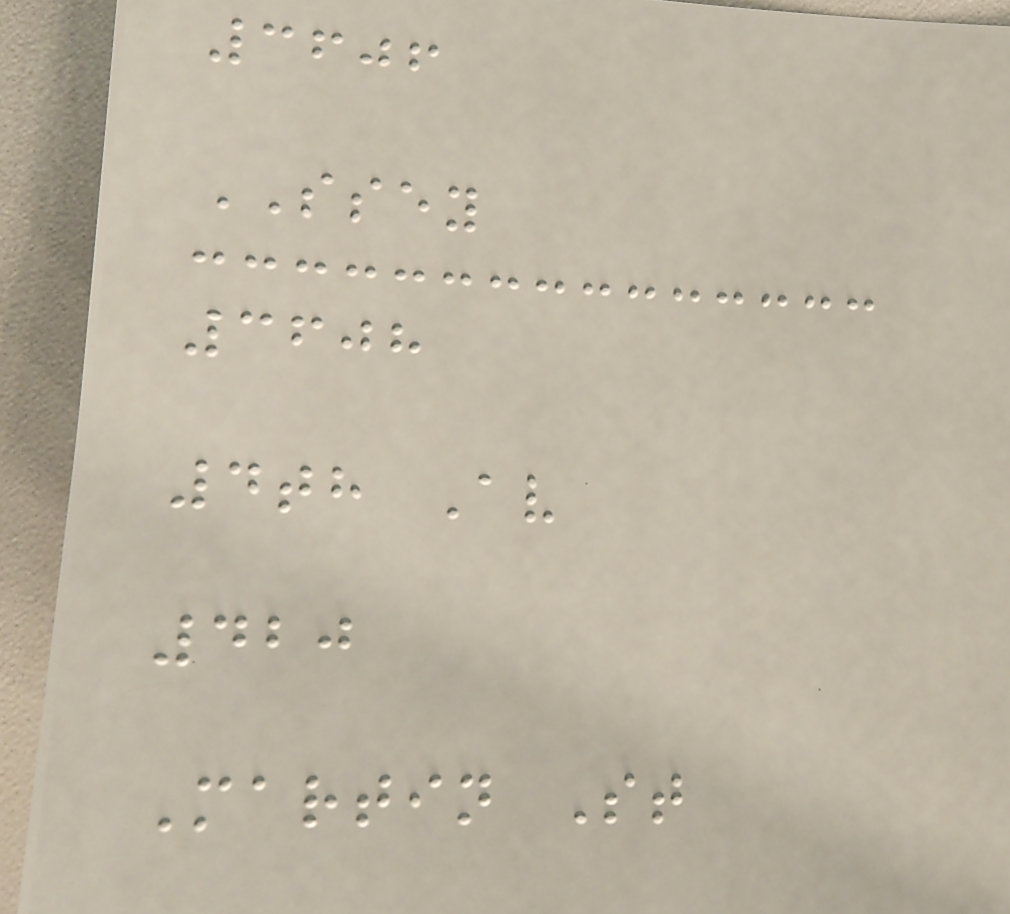3606
SSEY
3608
4th Av
420
Martin St
